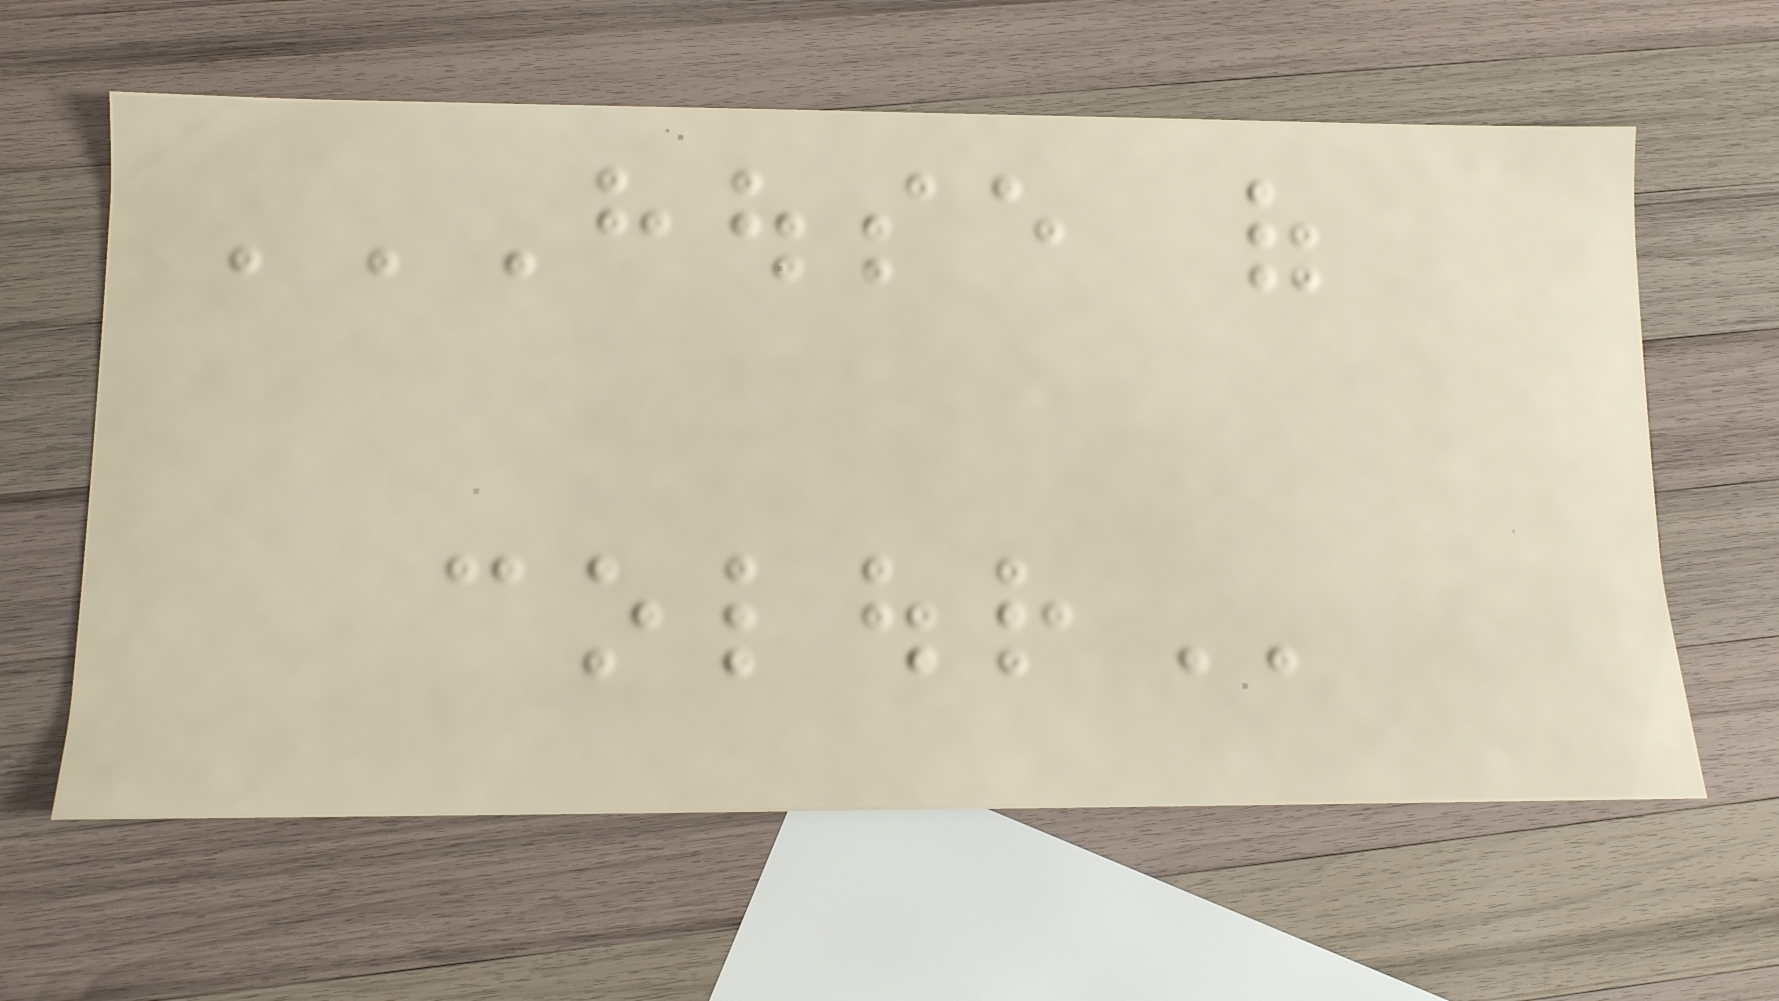HOUSE OF
COLOUR
